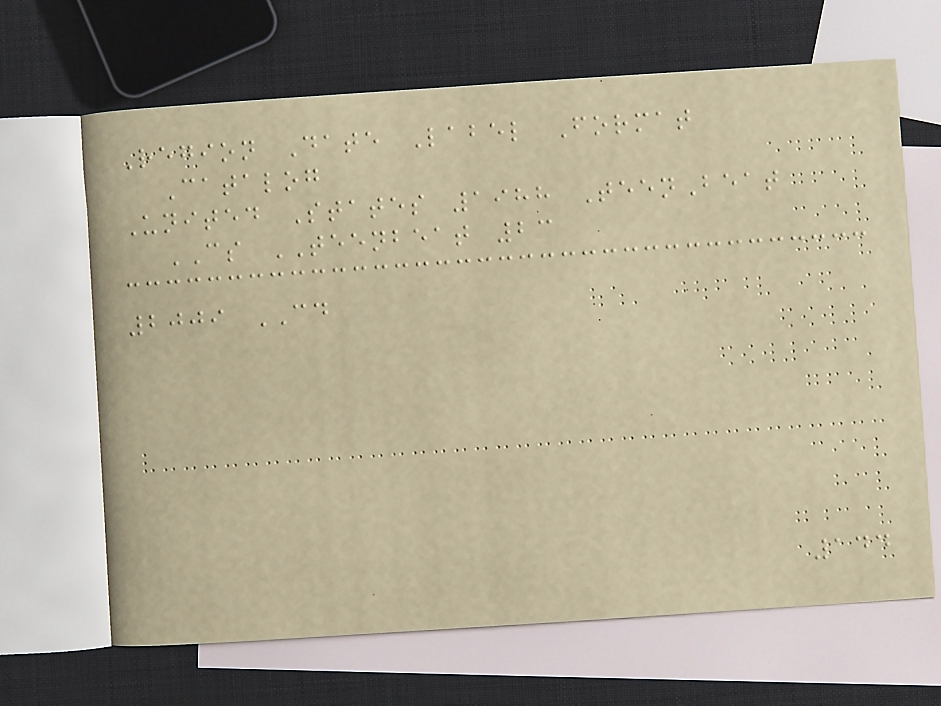Region Date Label Format
Catalog
United States 1988 TeenBeat
CS TEENBEAT 23
2009 CD
144
